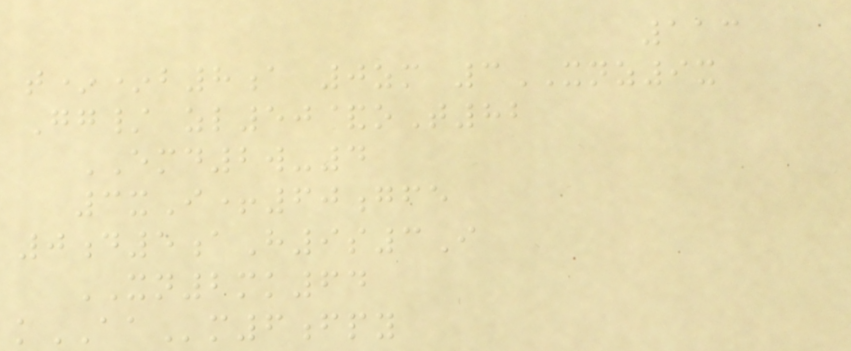113
t**b8a 0zm 3XNZ9x
Gg/ zl50&oT82
EMD2w-4
3xI+60gfe
0d5aH9s3I
XN2mk64
kAAm6fpy
